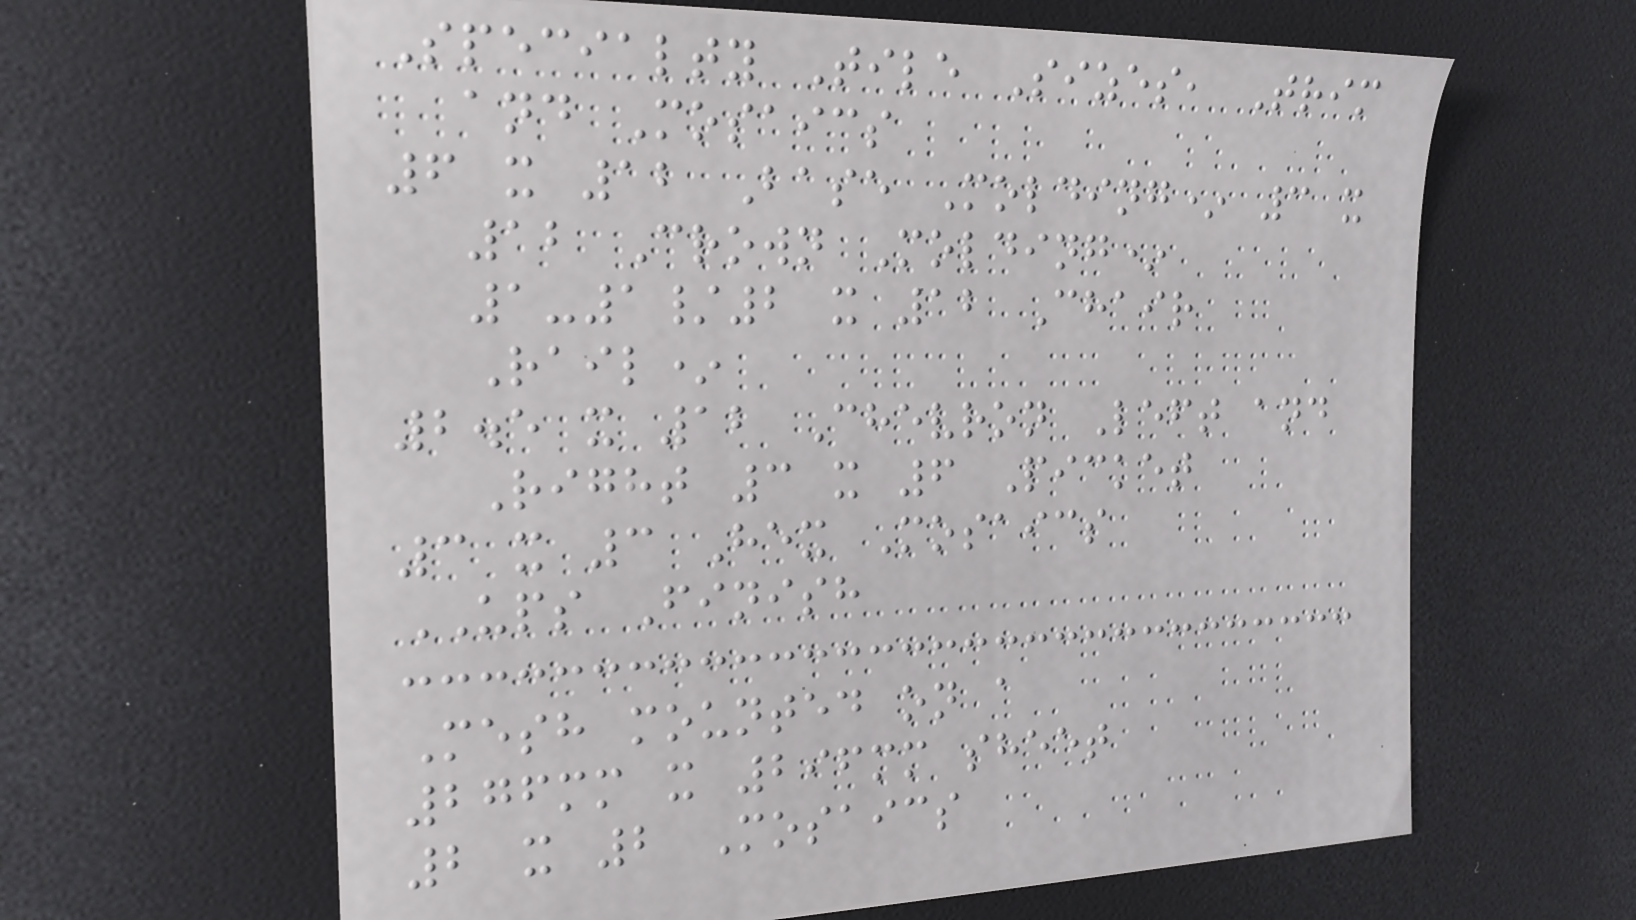Specialty Tile Sizes, Trim
and Mosaics
6 x 12 Base Molding* 3 x
12 Crown Molding*
1-1/2 x 12 Chair
Rail*
2.5 x 12 Chevron Left and
Right 3 x 6 Picket
3 x 3 Hex Mosaics
UPS Finish
Mesh mounted on a
276mm x 296mm sheet
2 x 2 Mosaics
